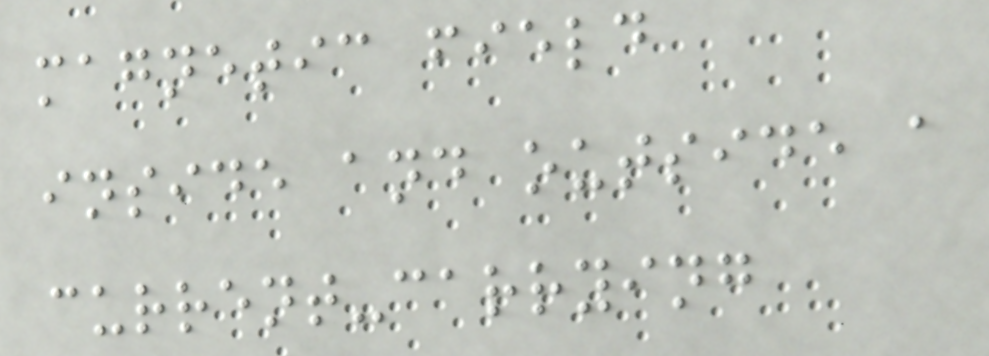magnetic field
inside and outside a
current-carrying
